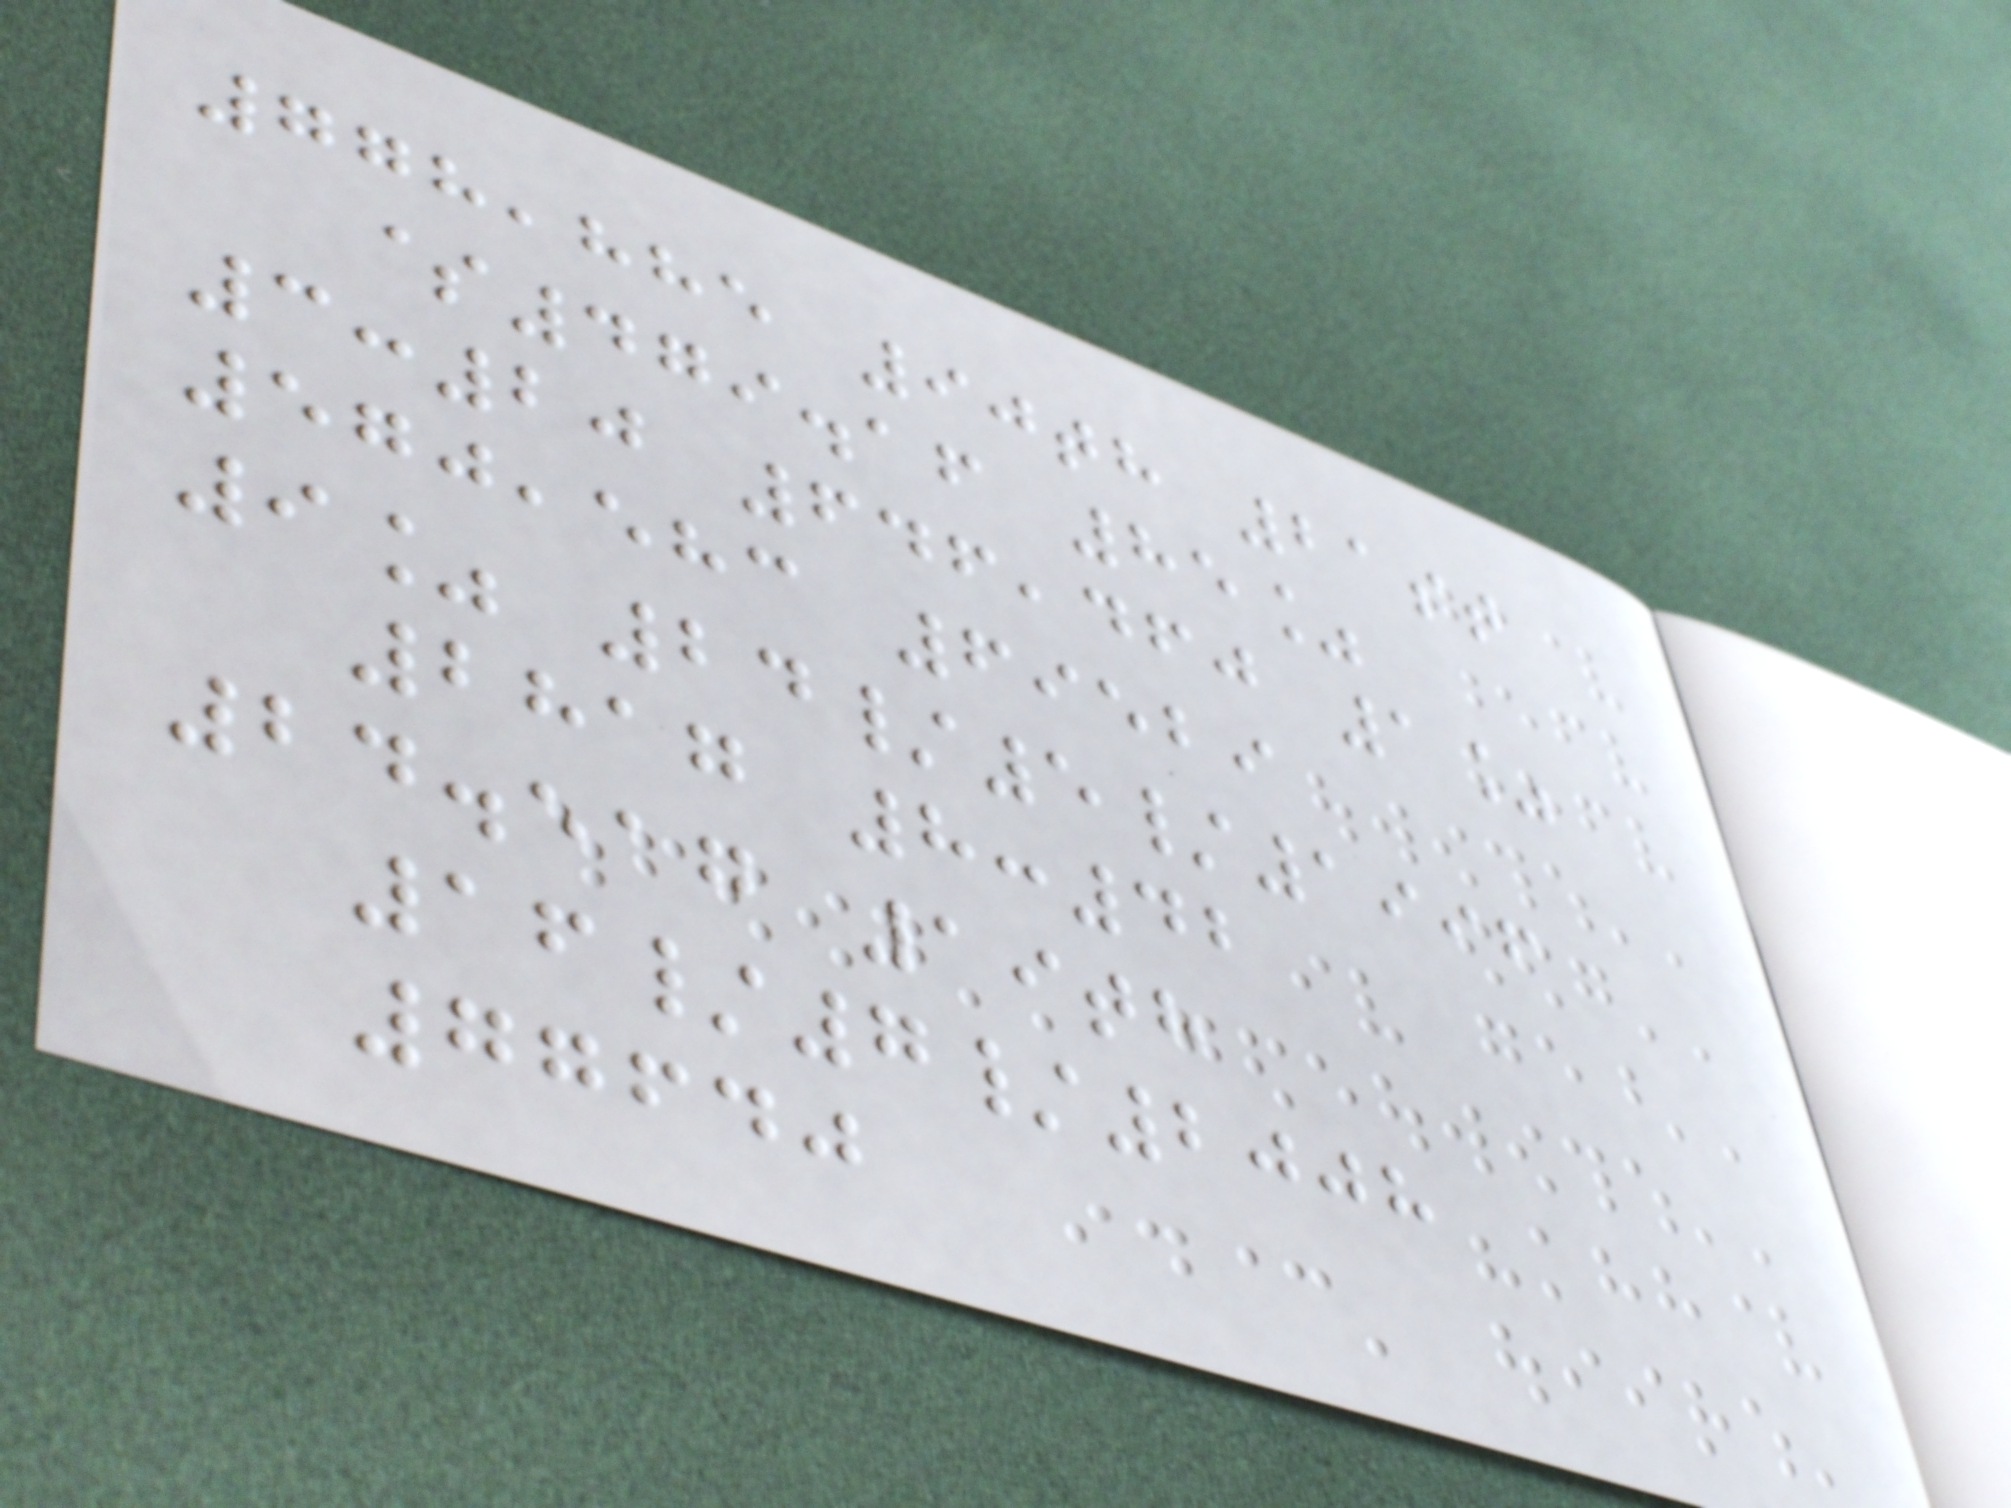778,885 90th 21st
$479.16 85%
3:20 646,460 1%
570,583 69529
9% 24/5/1996
2817 8:42
24.517 19th
16/7/2008
77640
